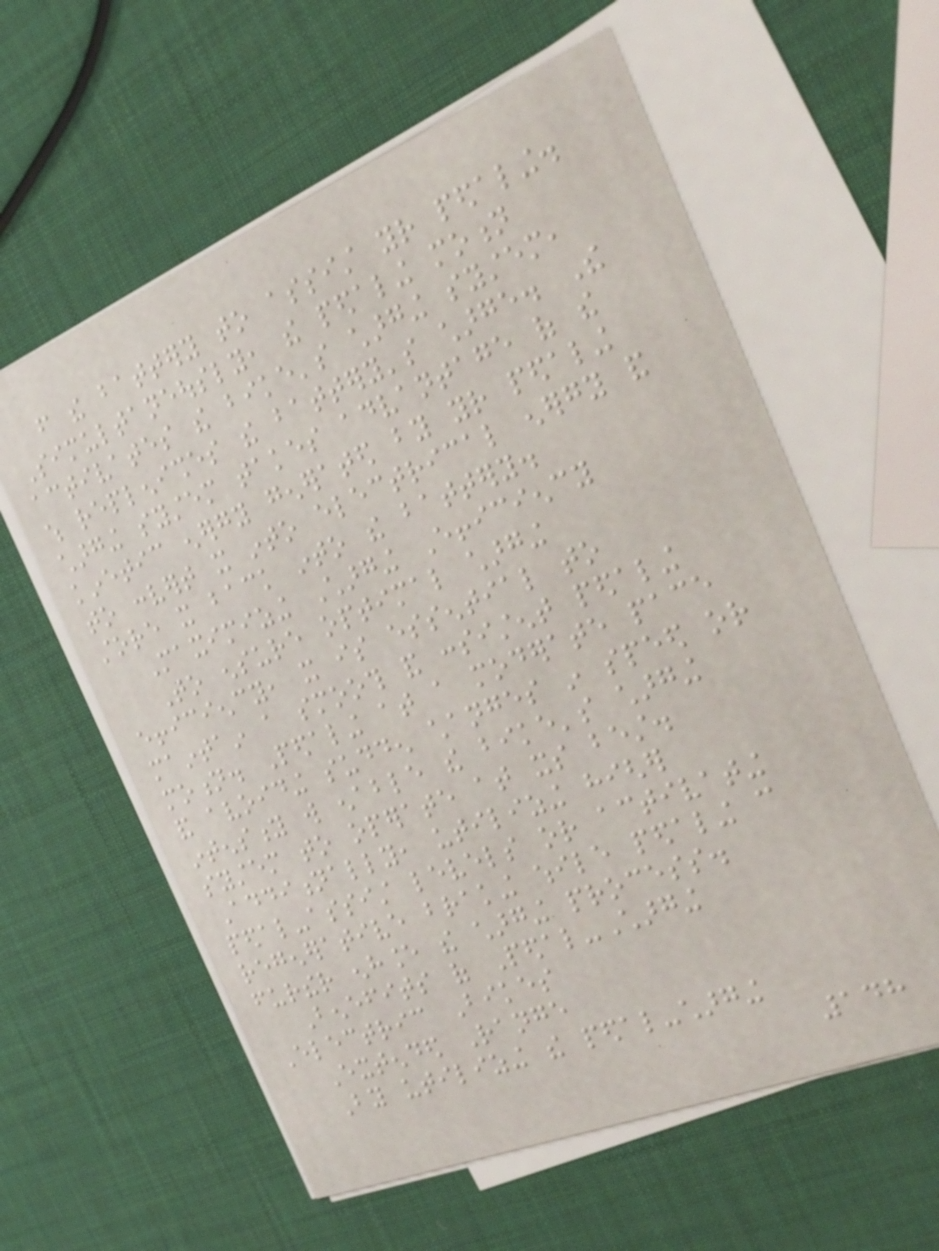from the battery to assist your pedaling.
Simultaneously, the pedaling motion
activates the bike's charging system,
which replenishes the battery's charge. The
charging system takes advantage of the
kinetic energy generated by your pedaling
to convert it into electrical energy and
store it back into the battery.
Maximizing Charging Efficiency
To ensure optimal charging
efficiency, it is essential to
maintain a smooth and consistent pedaling
motion. Pedaling at a moderate pace
and avoiding sudden changes in speed or
intensity will enable the bike's charging
system to operate at its best.
Additionally, utilizing higher
pedal-assist levels or activating
regenerative braking while pedaling can
further enhance the charging process.
Benefits of Pedal-Charging
Electric Bikes
Extended Range
By utilizing the pedal-charging
148
